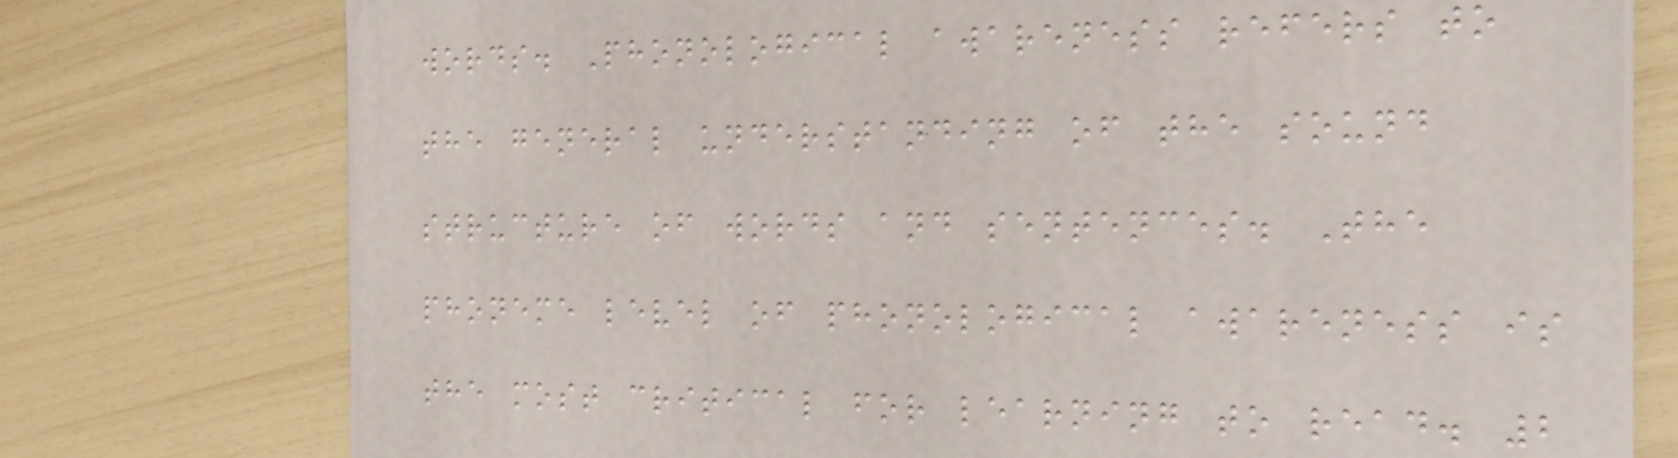words. Phonological awareness refers to
the general understanding of the sound
structure of words and sentences. The
phoneme level of phonological awareness is
the most critical for learning to read. 2
